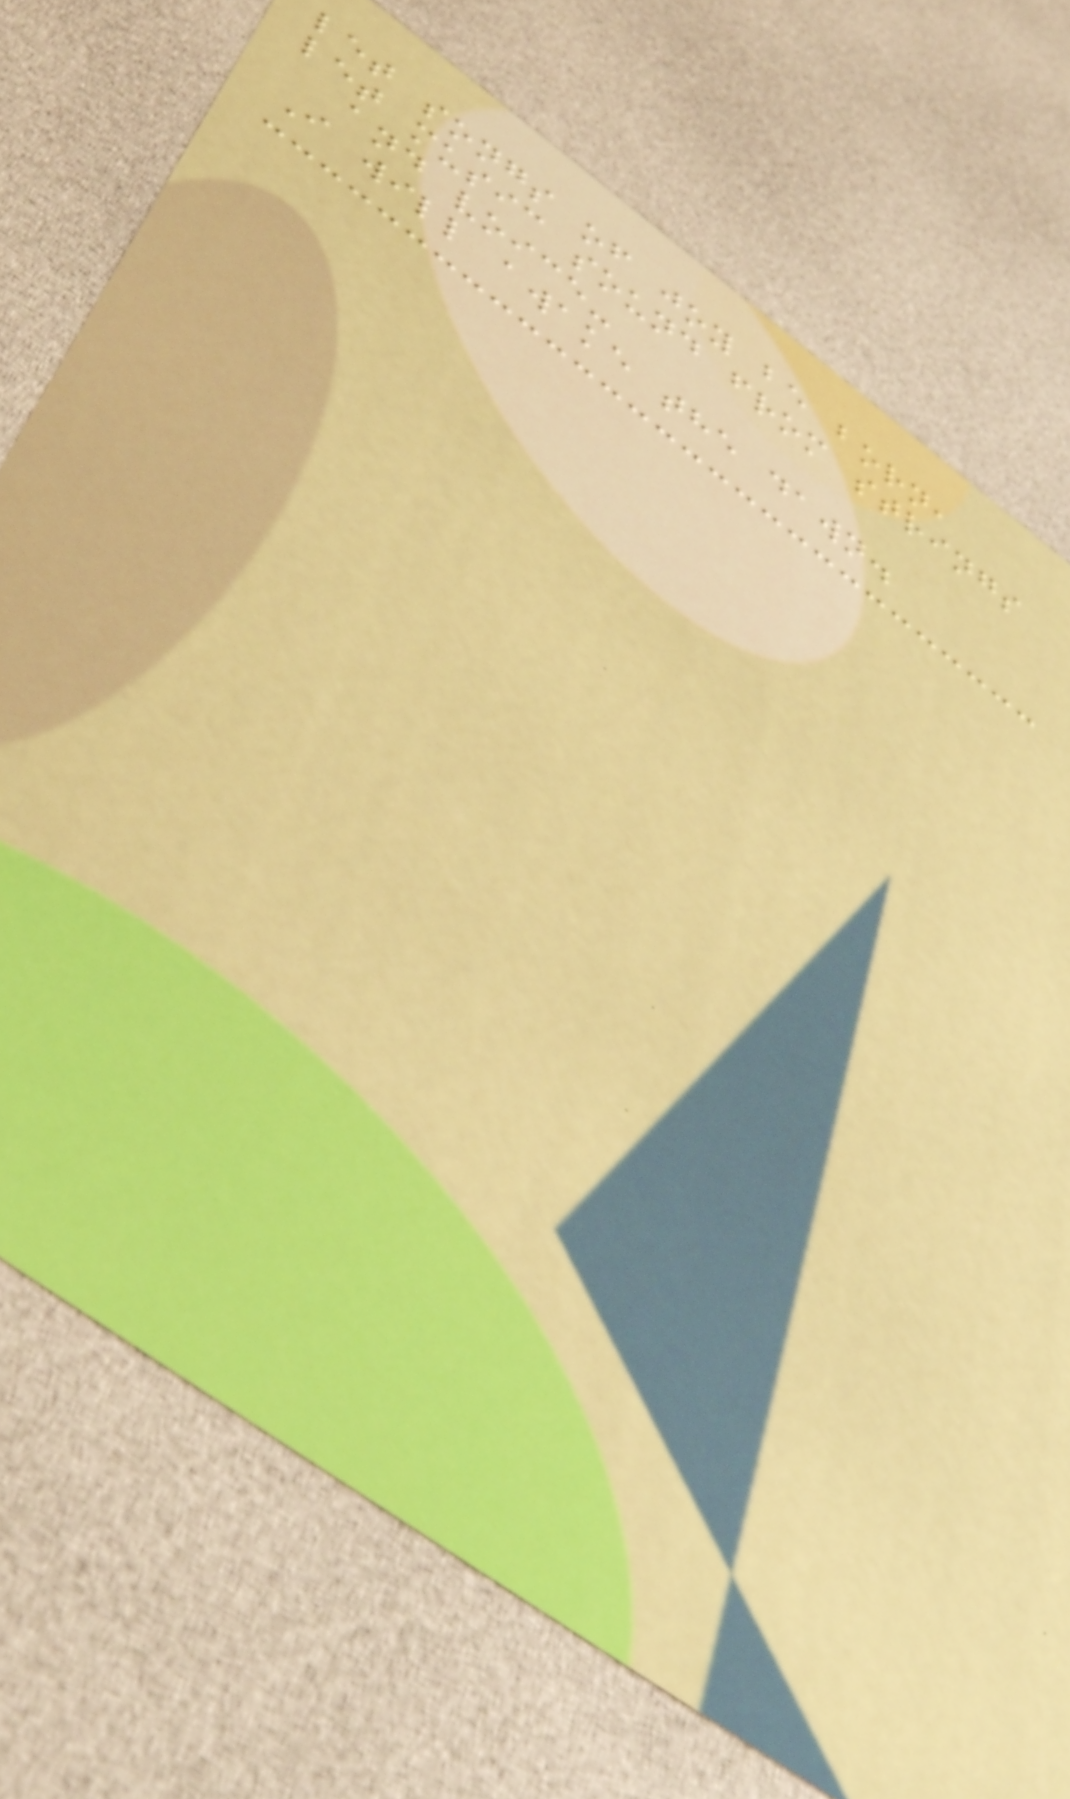let songs of joy be born,
let music sound from strings
and voice-
I will awake the dawn.
